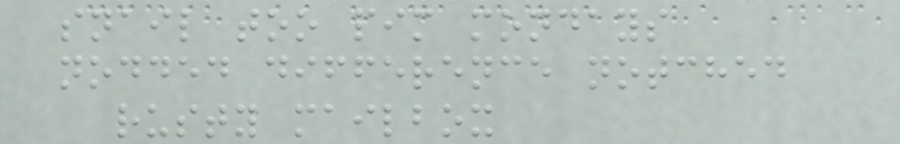snail too pim mondays
nodded difference notched
rusty mailbox
